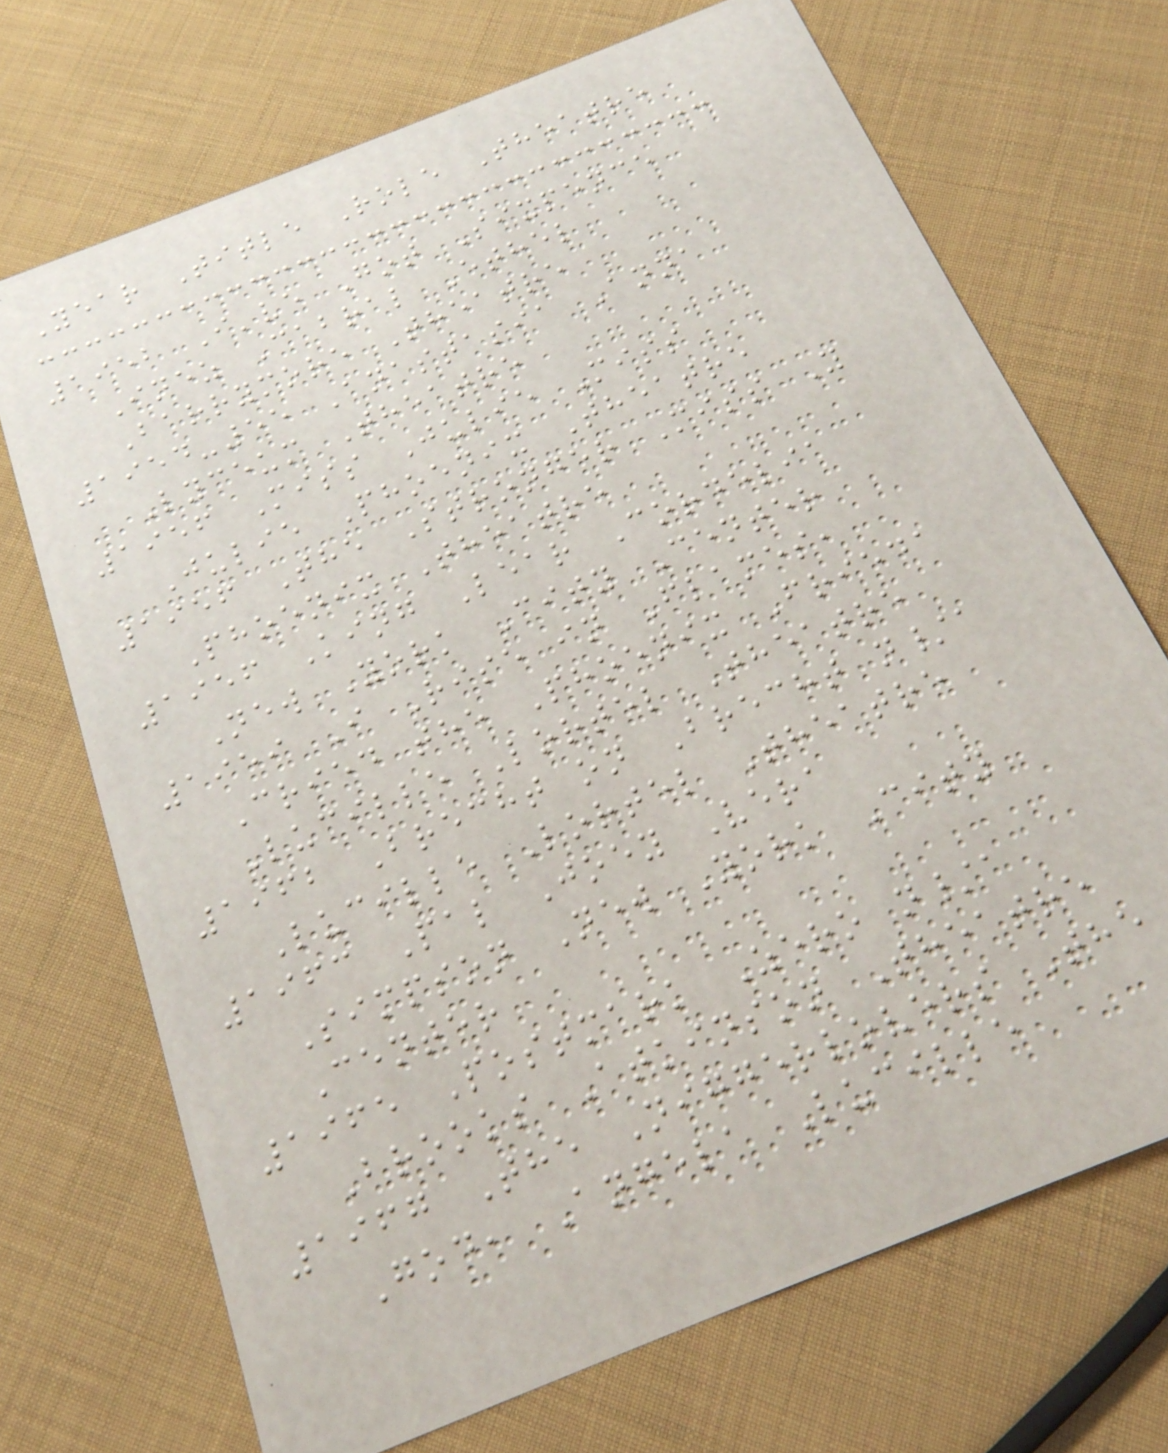Year Title Role Theatre
1952 I've Got Sixpence
Inez Cabral Ethel
Barrymore Theatre
1954-55 Anastasia Anna
Lyceum Theatre
1956 Miss Julie Miss
Julie Phoenix Theatre
1956 The Stronger Miss Y
Phoenix Theatre
1956 King Lear Cordelia
New York City Center
1959 I Rise in Flames,
Cried the Phoenix Frieda
Lucille Lortel Theatre
1962 Brecht on Brecht n/a
Lucille Lortel Theatre
1963 Pal Joey Vera
Simpson New York City
Center
1965 Postmark Zero n/a
Brooks Atkinson Theatre
1967 The Niggerlovers The
God, Angela Lucille
